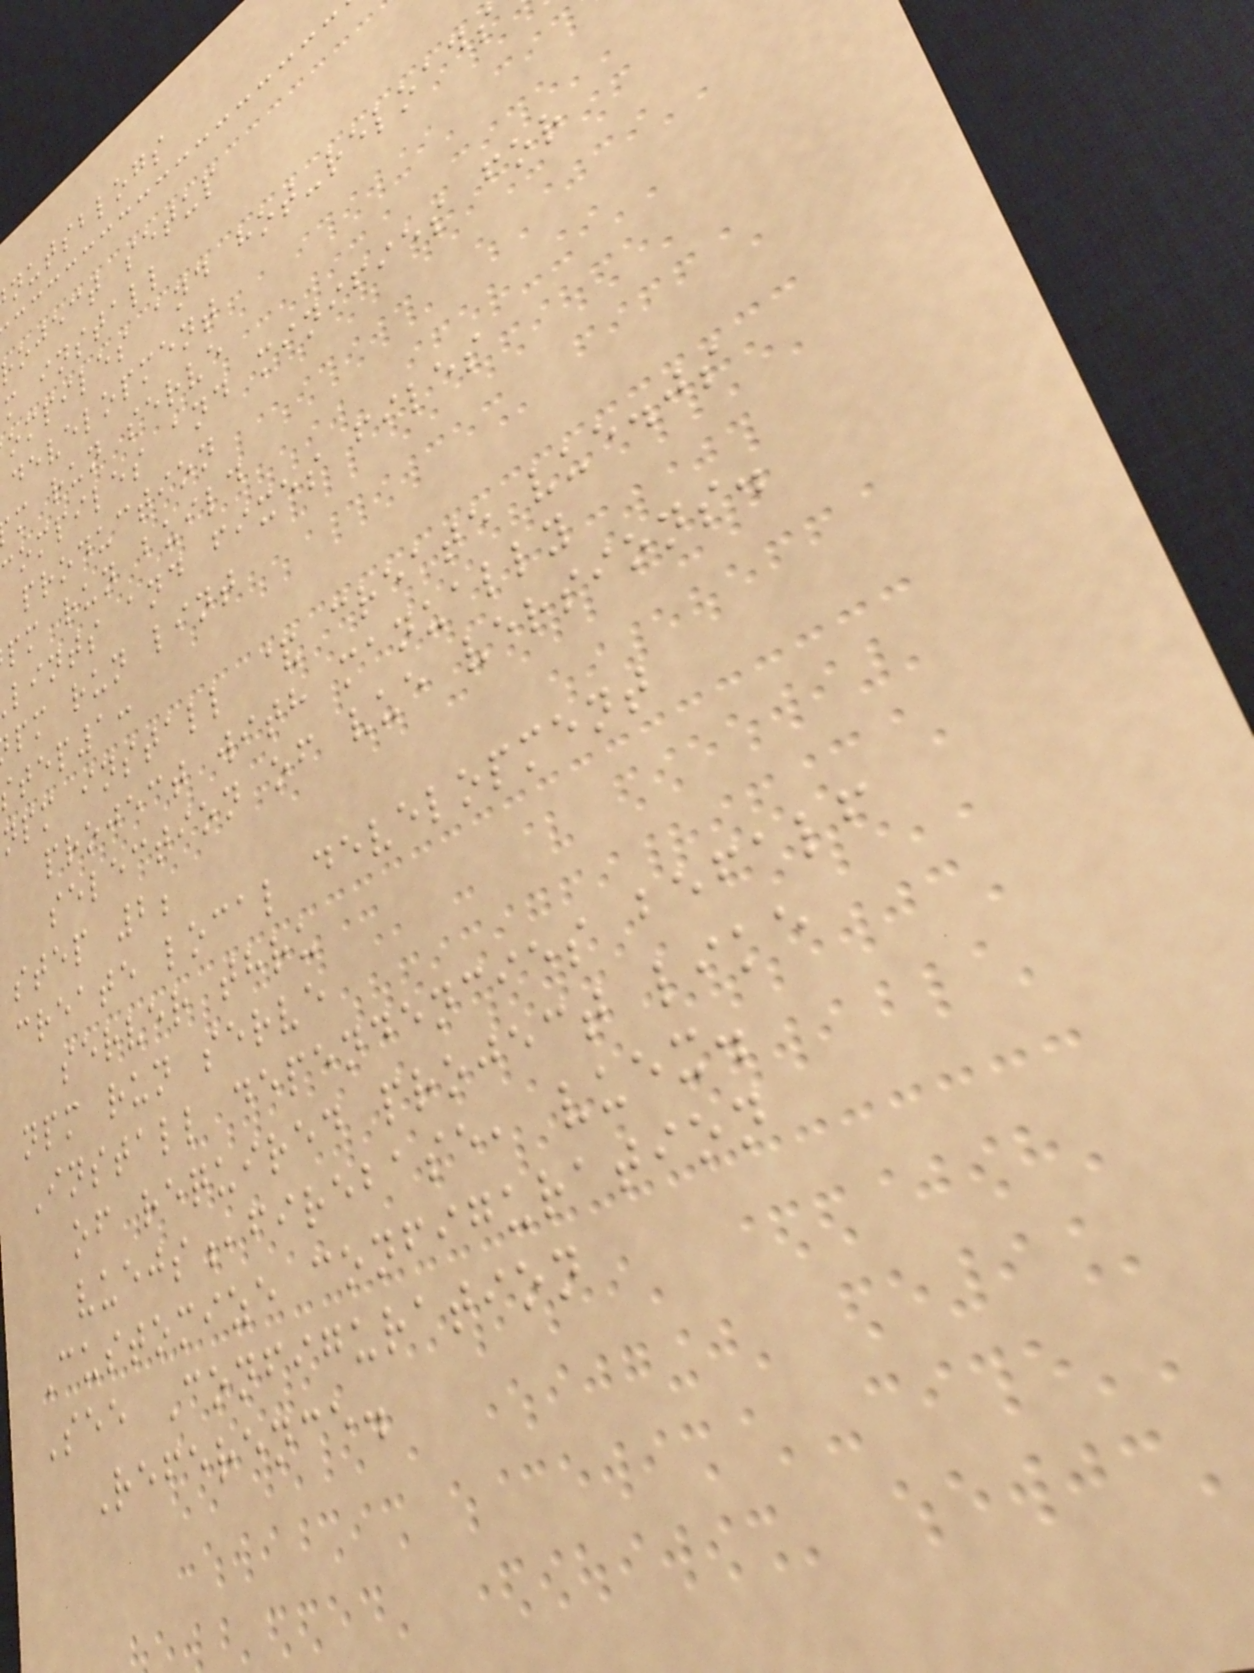nutsblogs
oject setup
m install
ompiles and hot-reloads
development
m run serve
ompiles and minifies for
production
pm run build
lints and fixes files
pm run lint
tep1:
npm install & create vue.js
project with manually
selection of vue versions.
step 2;
create local development
server thru
npm run serve
Install dependencies befalf
of required project like
vuejs,firebase, vuex.
Customize configuration
See Configuration
Reference.
